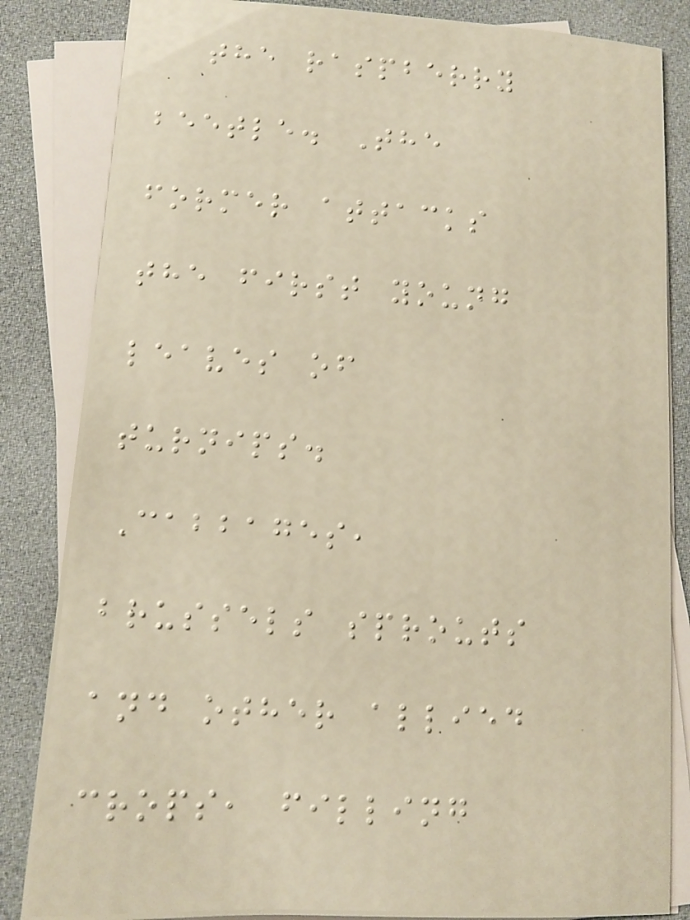the raspberry
beetle. The
former attacks
the first young
leaves of
turnips.
Cabbages,
brussels sprouts
and other allied
crops, filling
